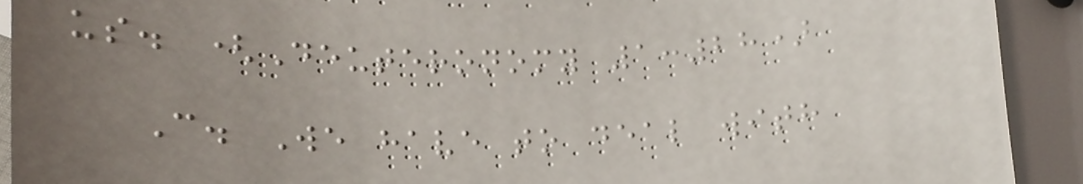us. (Deuteronomy 1:28)
C. We have to deal with
